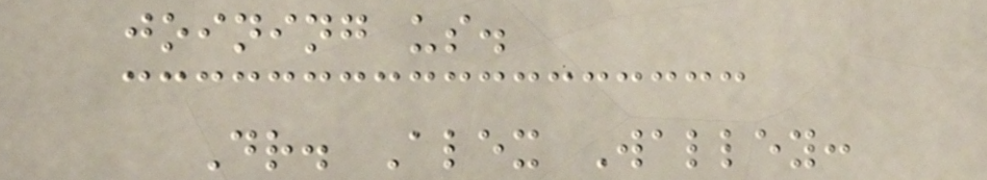joining us.
Dr. Alex Walley:
